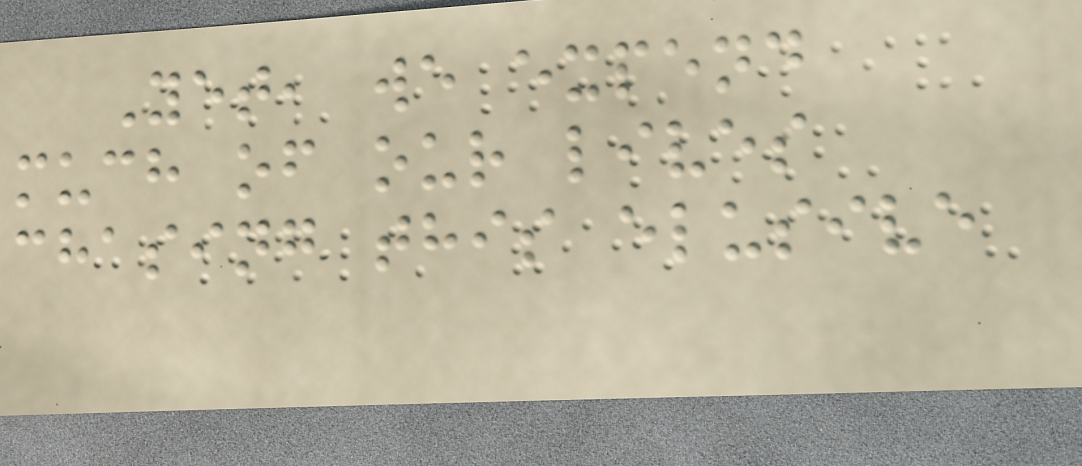Yet, we expend
much of our lives
chasing this elusive
